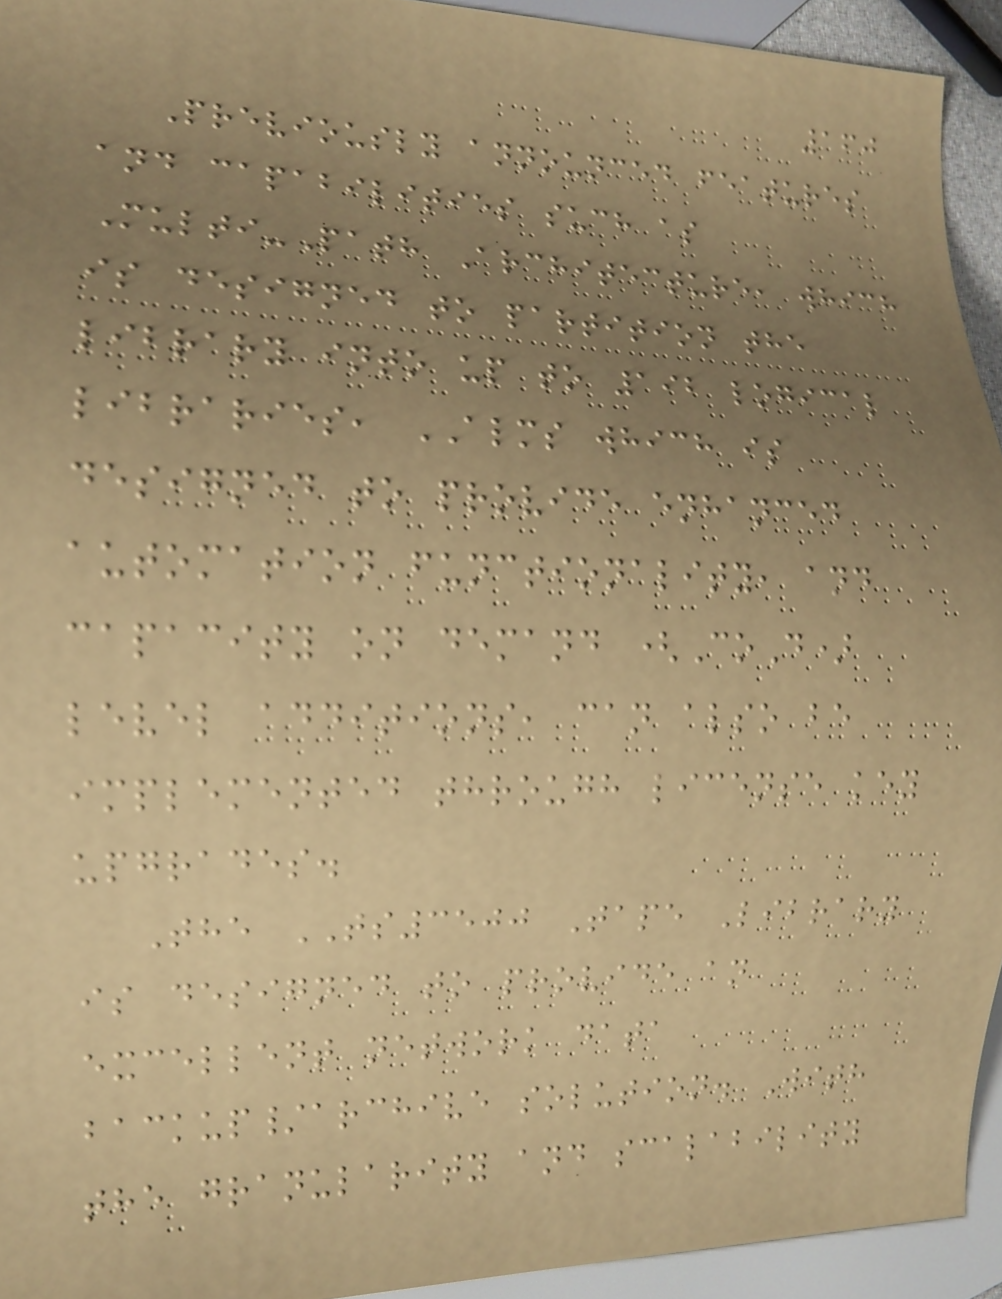160
Previously announced features
and capabilities such as
Multi-Path Architecture, which
is designed to partition the
library into up to 192 logical
libraries, ALMS which is
designed to provide enhanced
automation functionality, and
capacity on demand (CoD)
level additions, can also be
implemented through license key
upgrades.
The TS3500 Tape Library
is designed to provide an
excellent network data
backup/archive solution. With
the granularity and scalability
